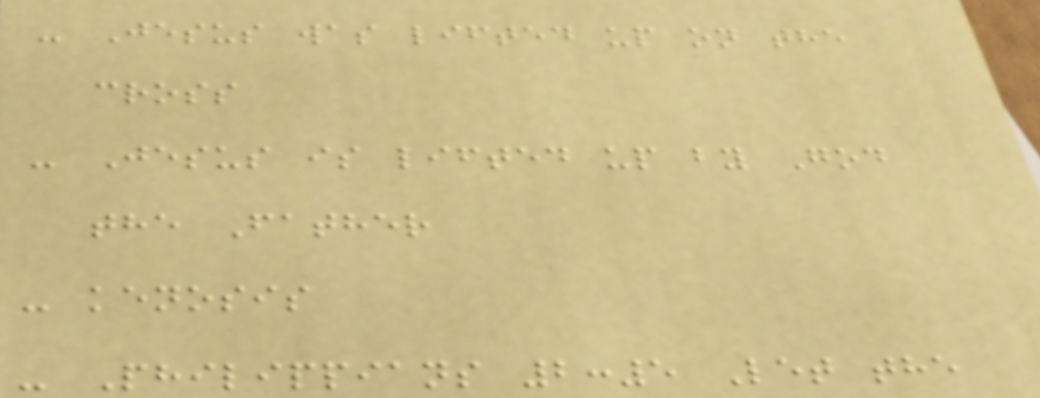- Jesus was lifted up on the
cross
- Jesus is lifted up by God
the Father
- kenosis
- Philippians 2:5 Let the
